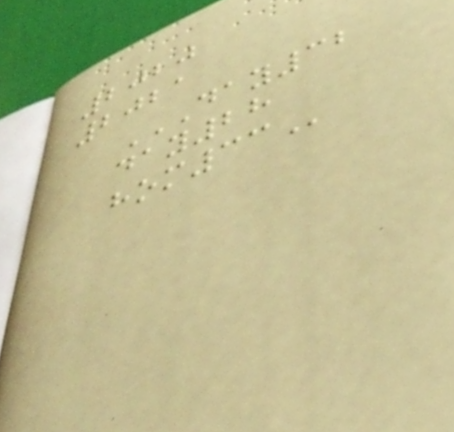2020
2021
DAY32
DAY28
HOM33
